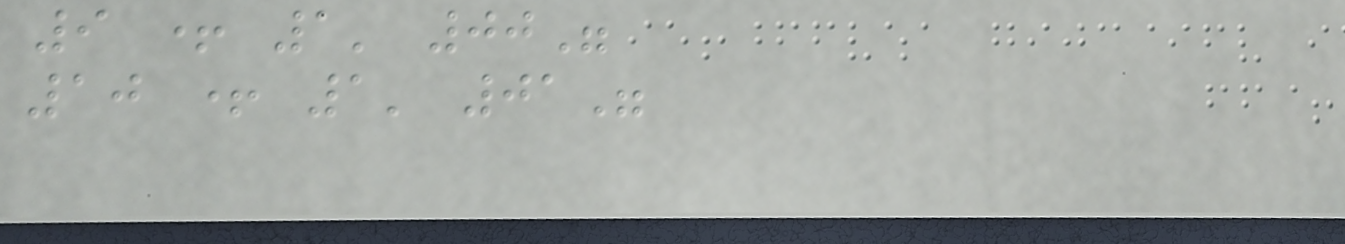9 + 1' 00"
10 + 1' 01"
